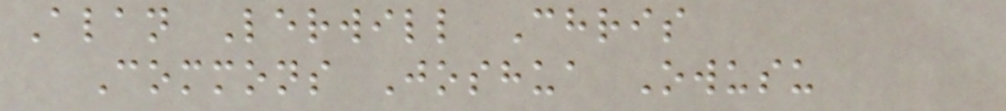Alan Lerwill Chris
Commons Joshua Owusu
